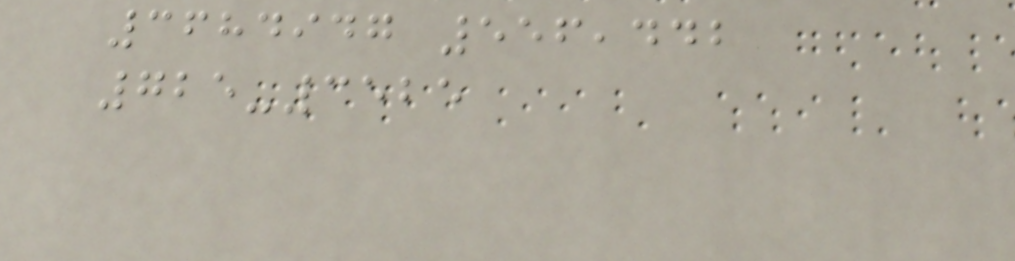3684947 556,442
725-3525
